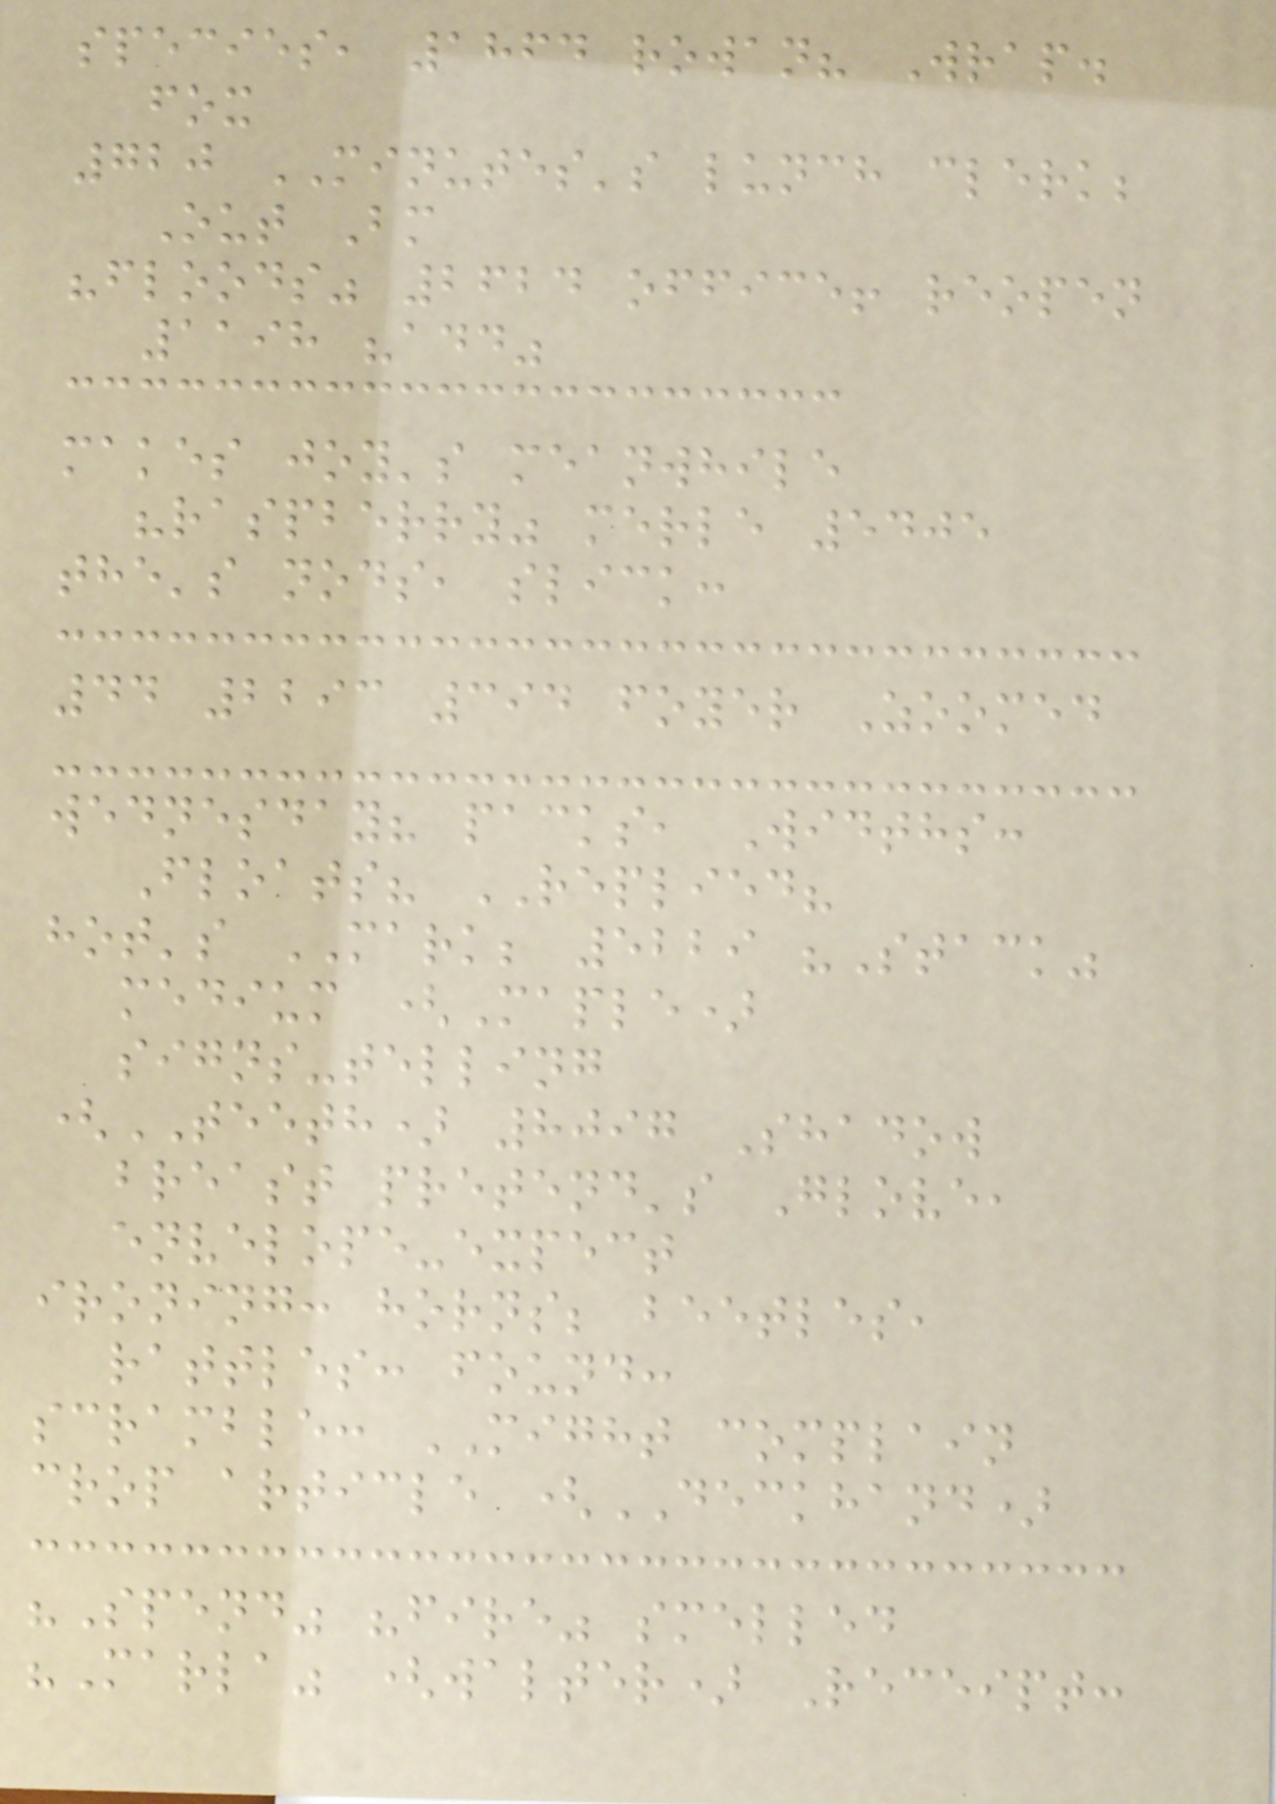species, 1864 rowan? Wrap.
fox
720 MINUTES's lunch clerk;
Out Bm
"floods" 2624 office! reopen
1198 "add"
makes joy's meanwhile
"raspberry" merle 5405
the's nods, slick:
44 2293 394 foyer Zoomed
wednesday? packs, Widths:
Floats? REPLIED?
hot's MARK; 5229 "Stack"
medium (Maple)
signs-telling
(TEETH) 8097 Shadow
breast pretend's Glove,
envelope-expect
ironing: horns; beetles,
rattles: found:
scramble: MIGHT complain
crop article (DECKHAND)
"Spend" "fire" smelled
"Marla" (walter) Receipt:
